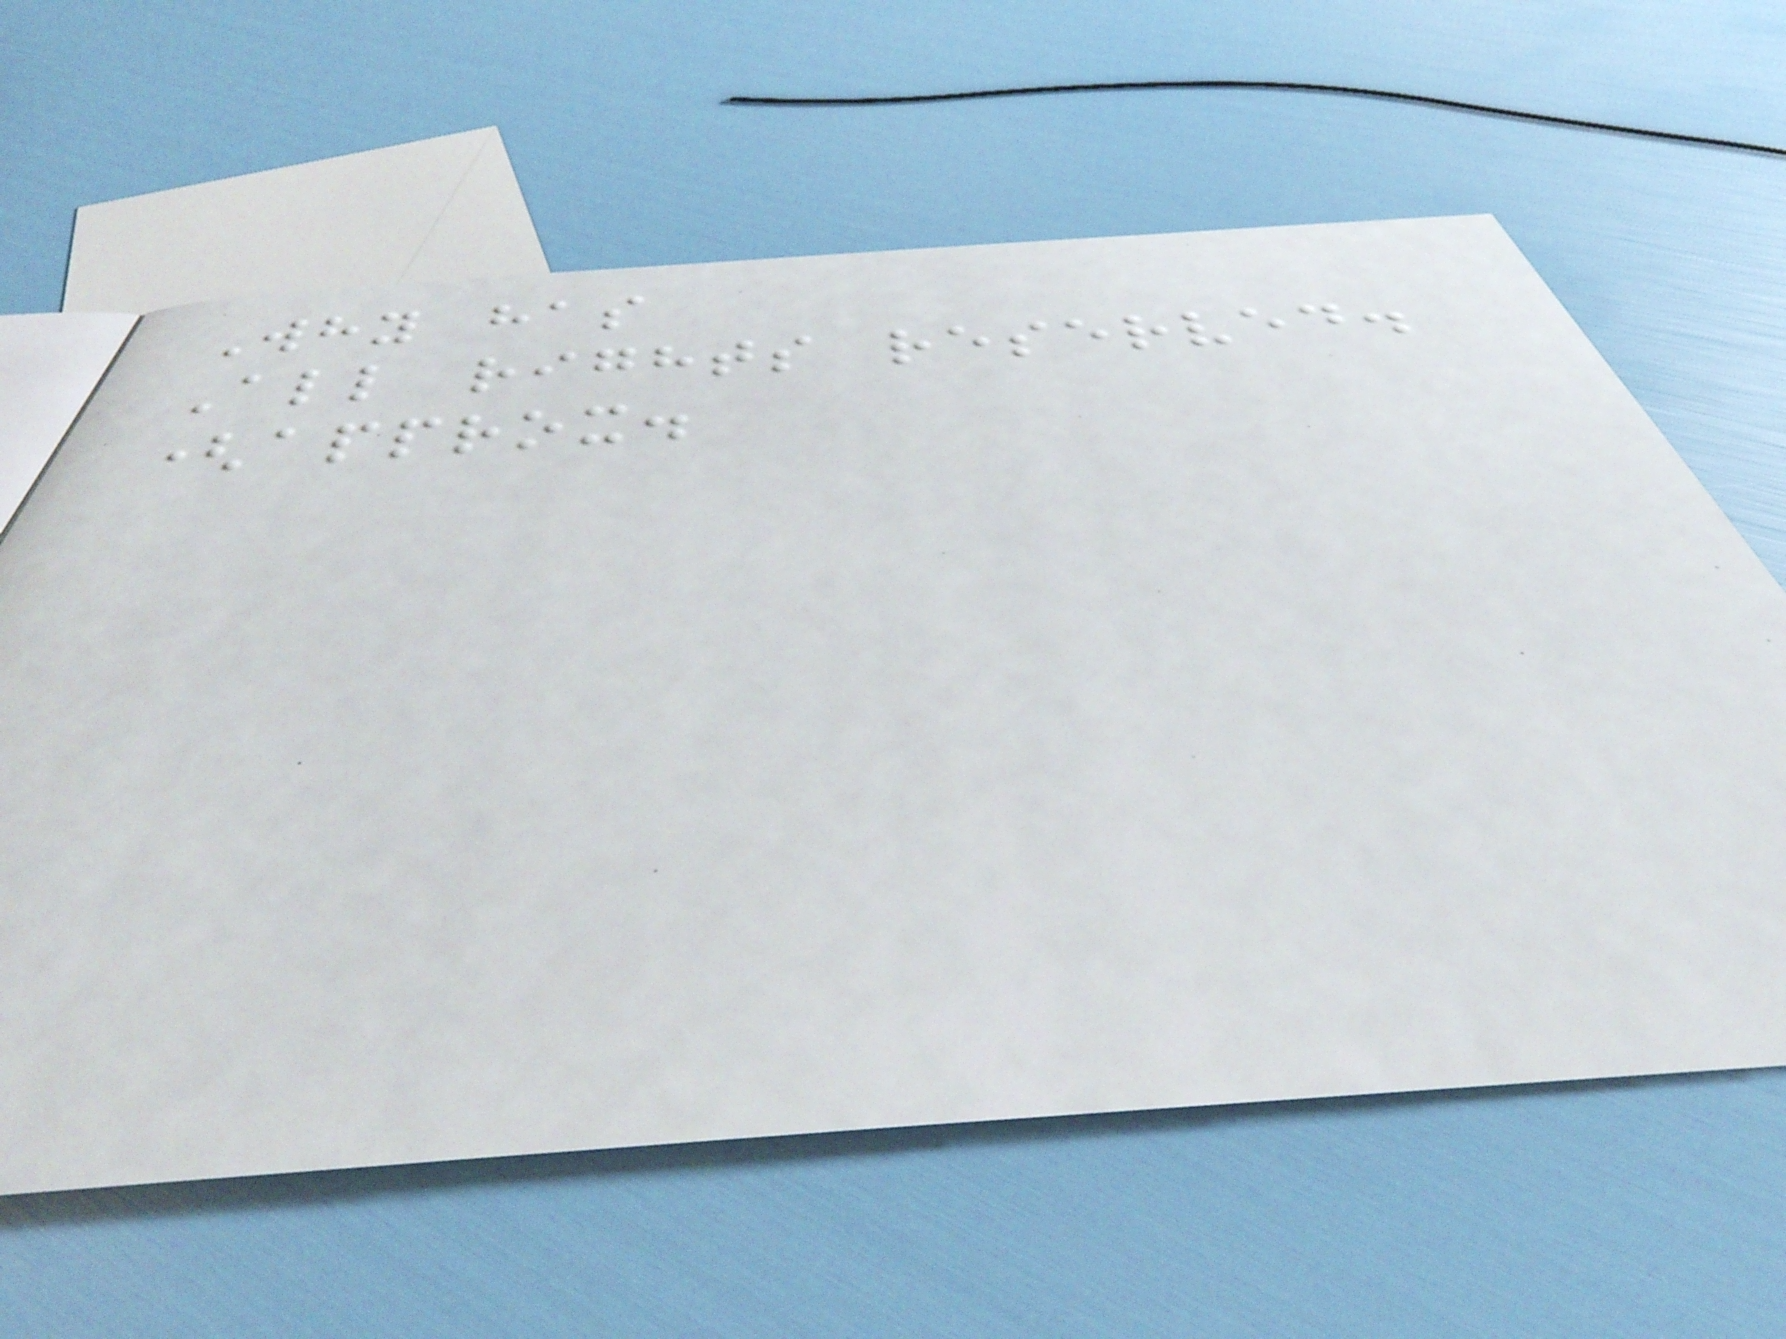Why has
All rights reserved.
(approx.
